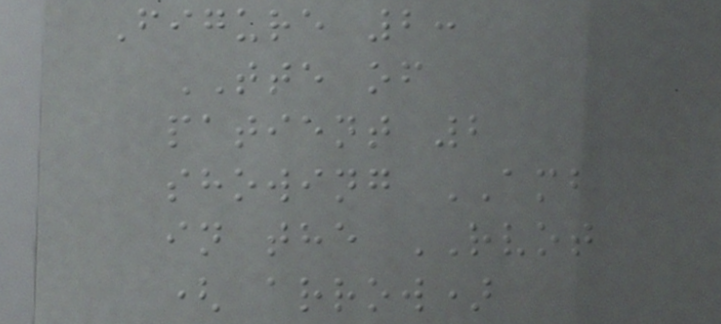Figure 2:
TTE of
patient 2
showing AMB
in the RVOT
( arrow)
